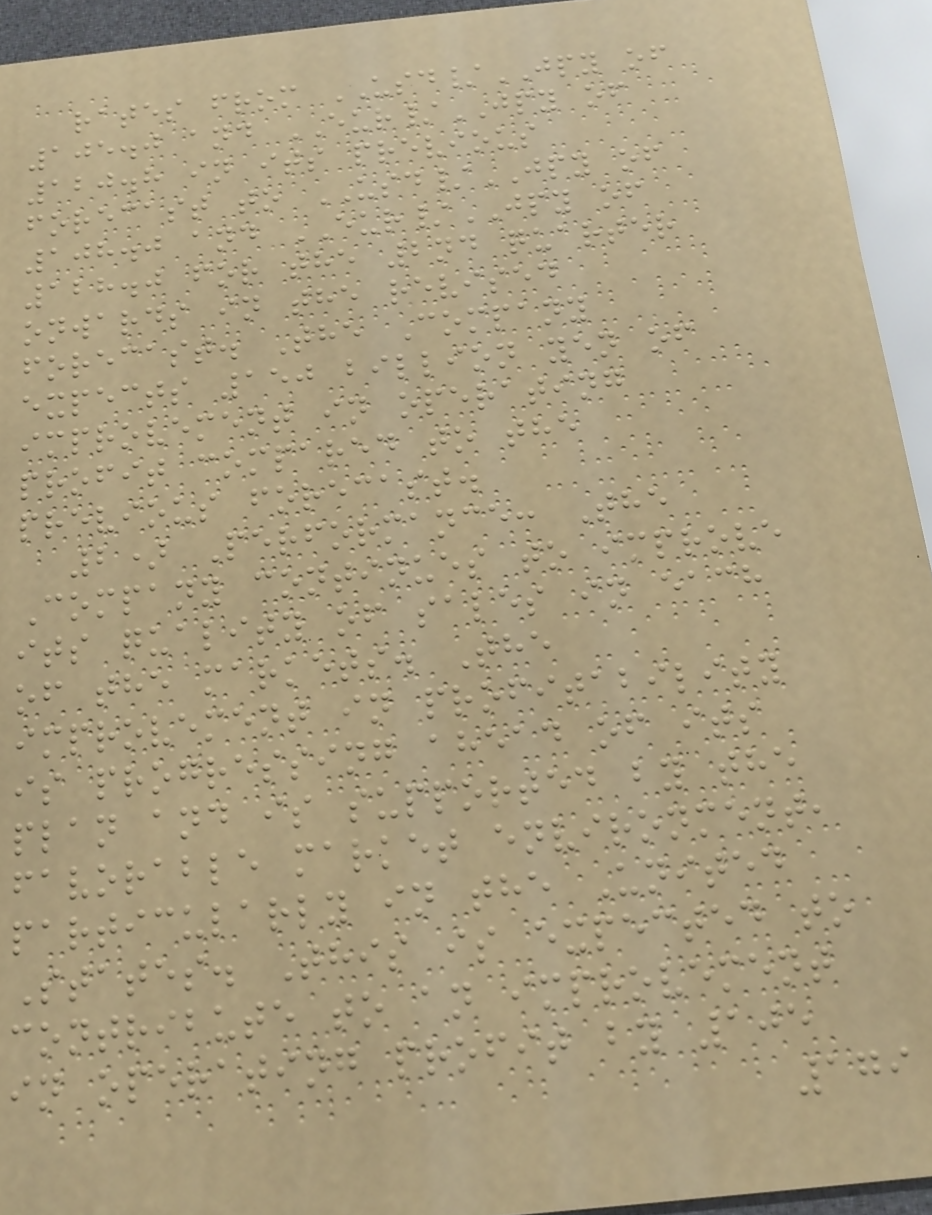rates from USD/JPY of
105.0 and EUR/JPY of
120.8 in its previous
forecast to USD/JPY of
108.0 and EUR/JPY of
128.0 for the 2nd quarter
onwards in the revised
forecast. The Company
expects 150 billion yen of
improvement in operating
profit compared to the
previous forecast.
2) Performance: The
Company continues to improve
its quality of sales in each
of the markets. The
improvement in profitability
is progressing ahead of its
plan and is supported by the
favorable market environment,
particularly in the United
States. This is expected to
contribute to an improvement
in operating profit by 105
179
